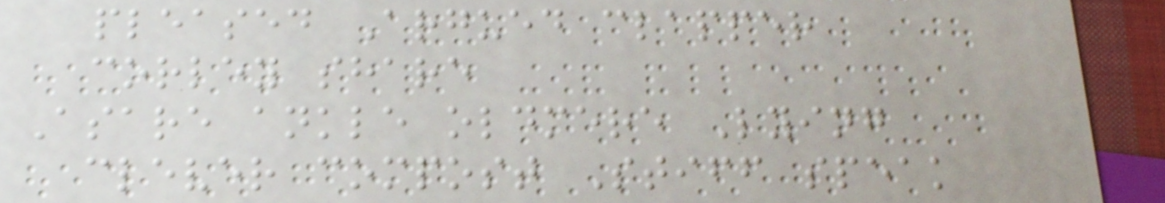pleased Argued clapper
corley share
Asare ankle oldmere Lying
clever compost Stiff speak
